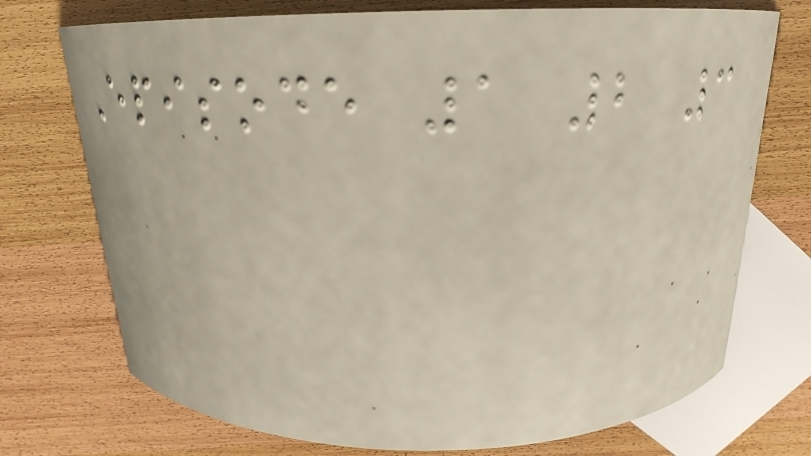Episode 1 2 3
